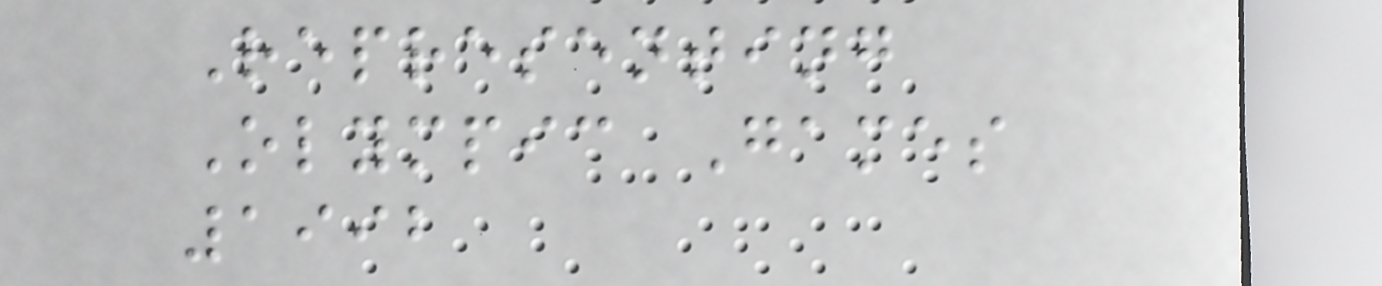Representing
Olympic Games
1992
